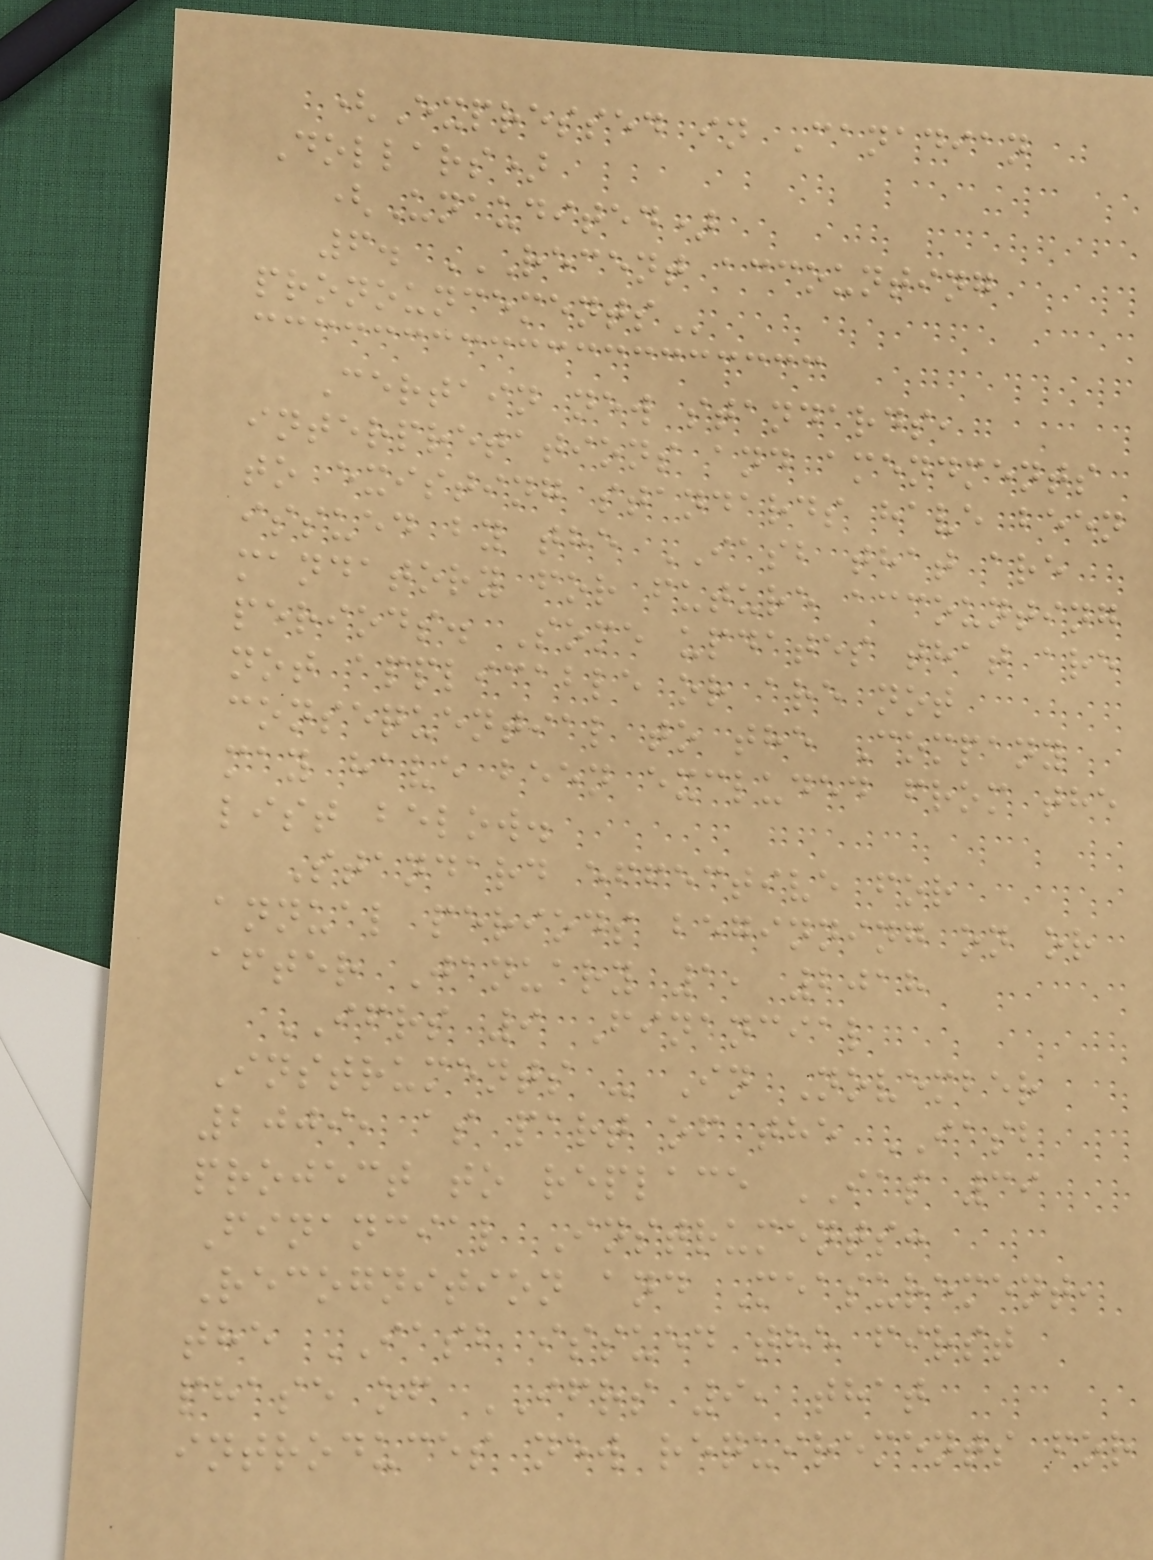(Expressed in Canadian
Dollars)
(Unaudited)
6. RECENT ACCOUNTING
PRONOUNCEMENTS
Certain new standards,
interpretations and amendments
to existing standards have been
issued by the IASB that are
mandatory for future accounting
periods. Some updates that are
not applicable or are not
consequential to the Company
may have been excluded from the
list below.
Standard effective for
annual periods beginning on or
after January 1, 2018
IFRS 9 Financial
Instruments - In November
2009, as part of the IASB
project to replace IAS 39
Financial Instruments:
Recognition and Measurement,
the IASB issued the first
phase of IFRS 9, that
introduces new requirements for
